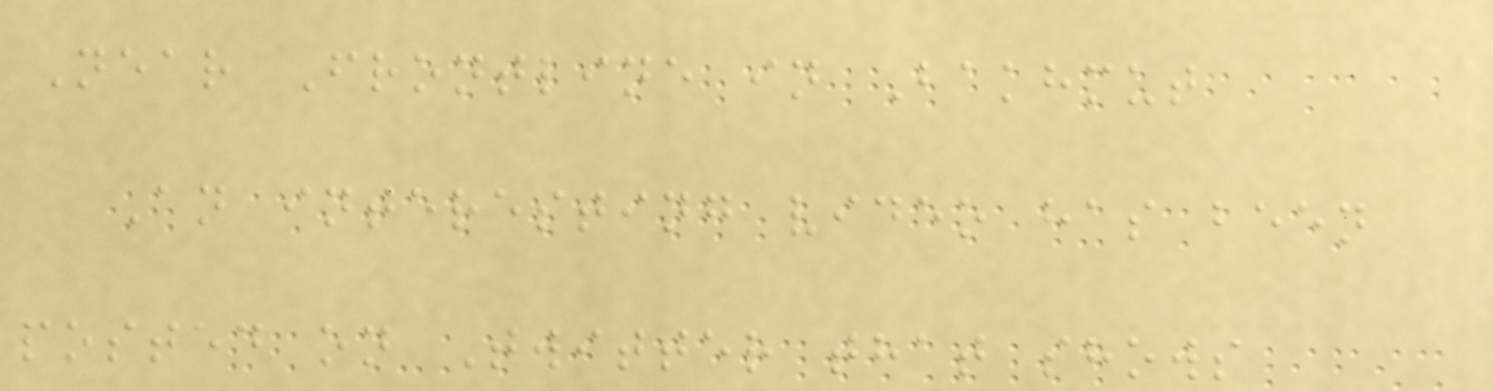Near Frontline in Bakhmut
An interesting video has been
posted on Twitter that shows
